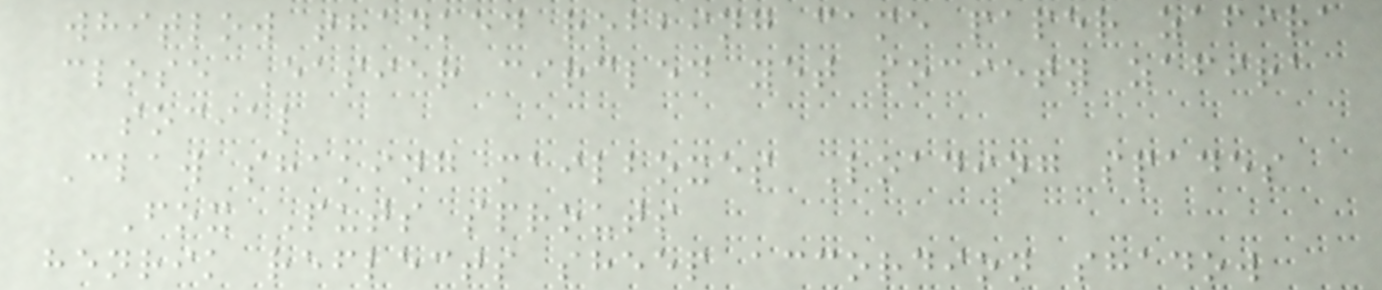whitlow thanked robbing came paper zafira
close Easier circled yet society zafira
social
Claw shaking mailboxes Loading spades
Fox Puts sprouts
henrik reflects sheep accordion shadow
